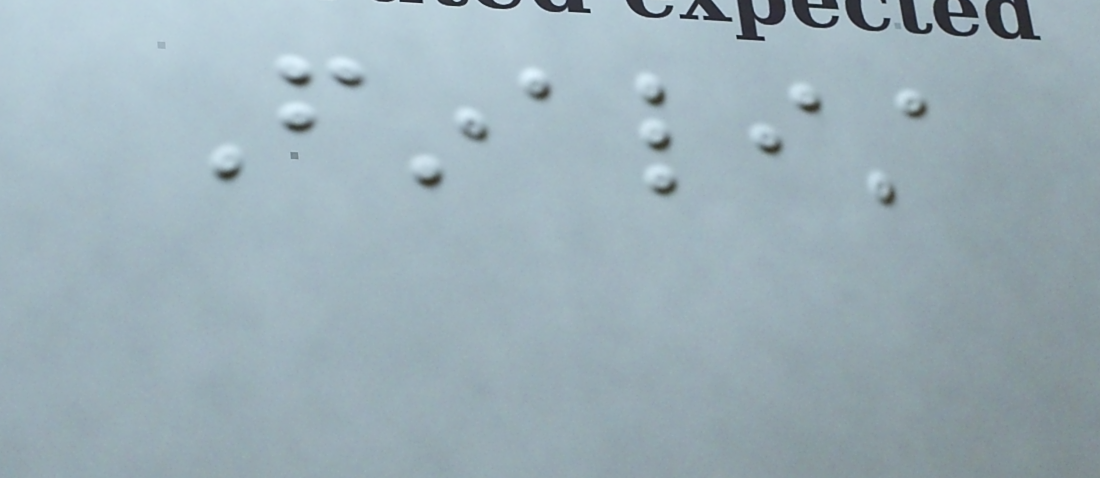Finalist
